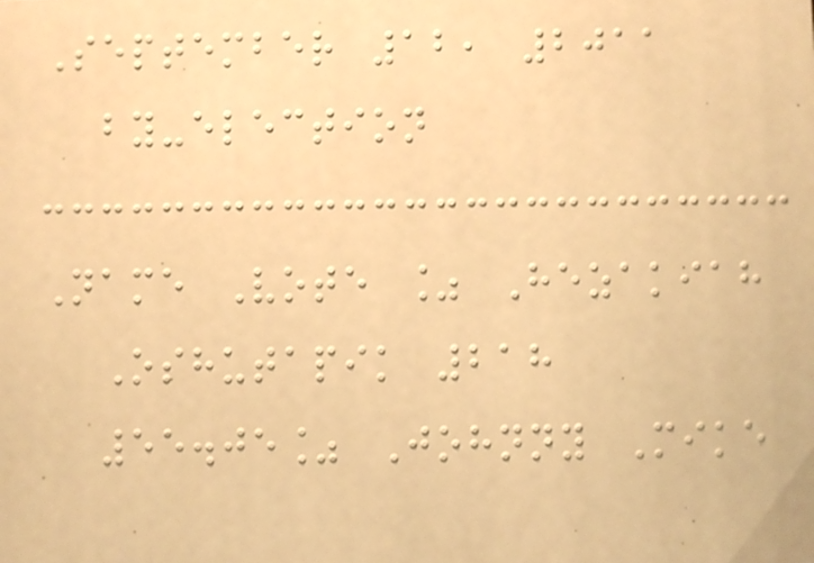September 12, 2011
by-election
Name Vote % Hezakiah
Oshutapik 218
55.05% Johnny Mike
